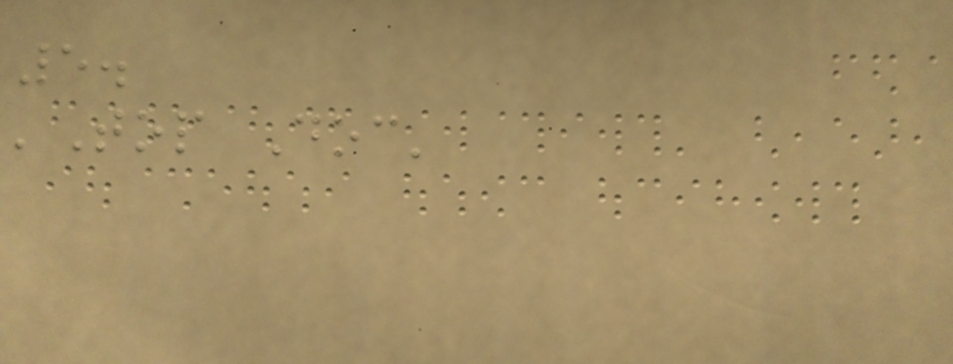5.
'Top Doc'
